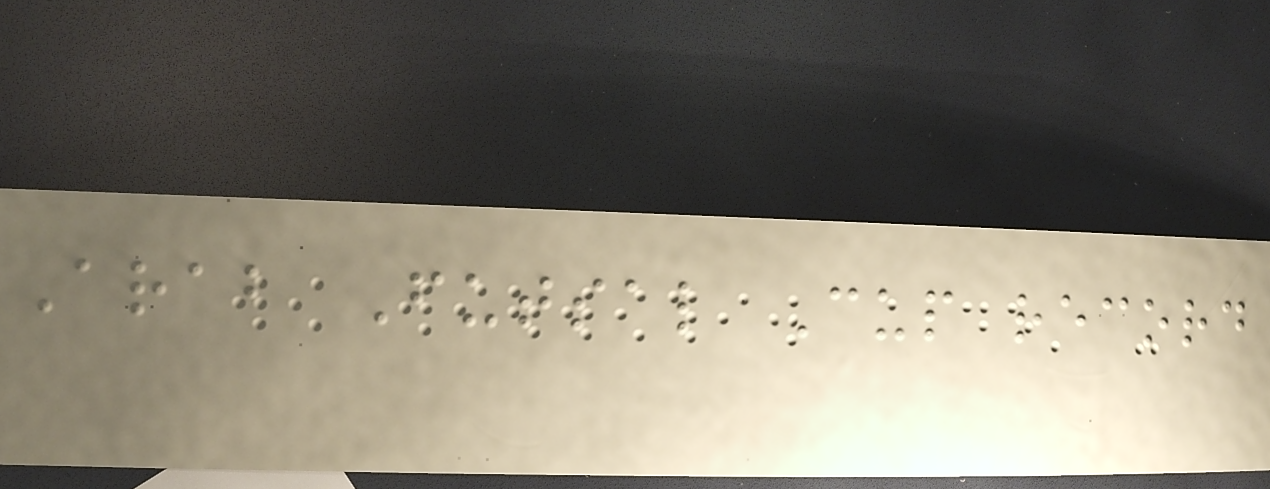Arab Futsal Cup record
